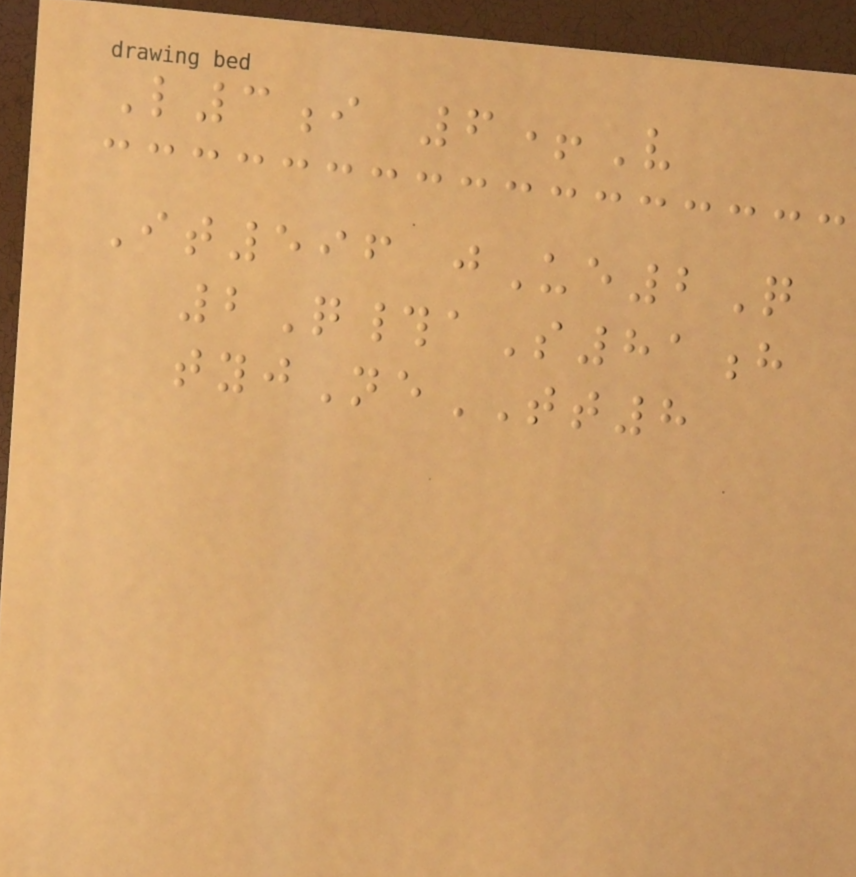L3i 6+V
It596 jUe2Q
2Q#aS81h
tyjNeTT8
